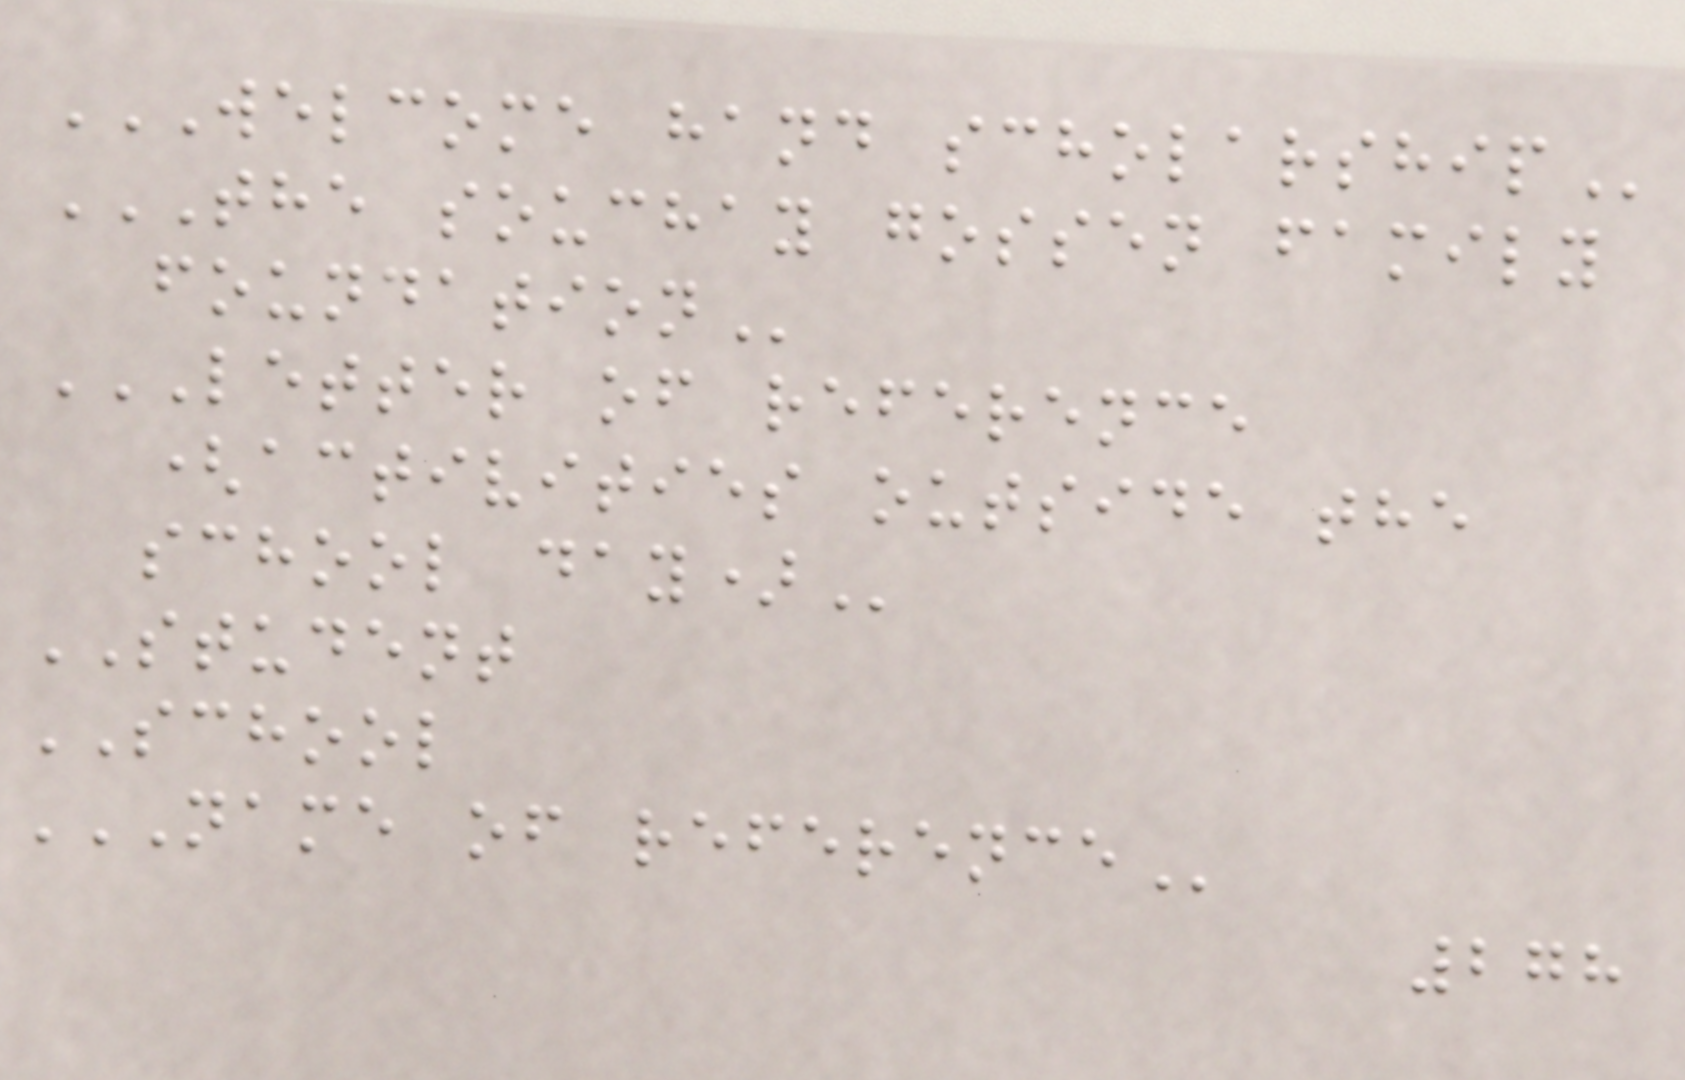WELCOME HAND SCHOLARSHIP
THE SOUCHAY GOSSEN FAMILY
FOUNDATION
LETTER OF REFERENCE
(ACTIVITIES OUTSIDE THE
SCHOOL DAY)
STUDENT
SCHOOL
NAME OF REFERENCE
278
